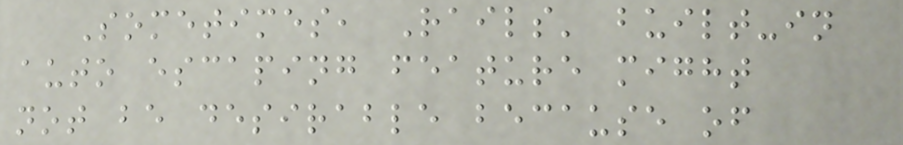Sometimes, Rails' built-in
auto escaping feature might
not be desirable because of
